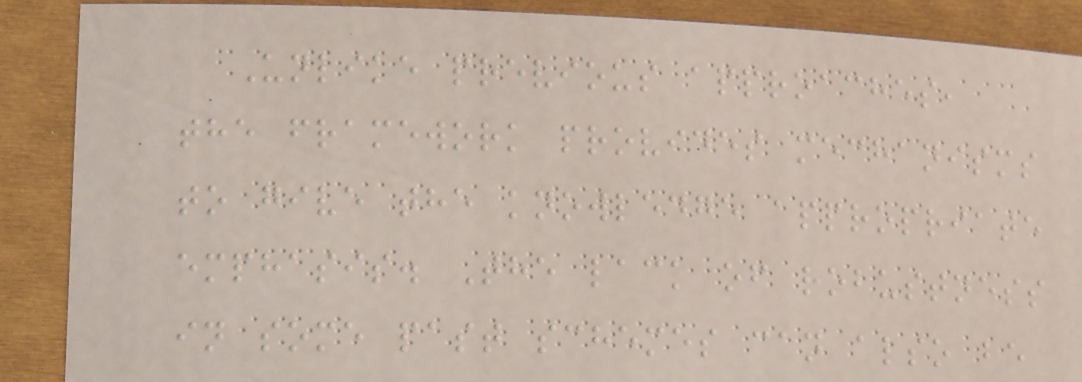Unlike previous approaches,
the framework provides mechanisms
to give the knowledge appropriate
emphasis. The lack of robustness
in some past schemes can also be
